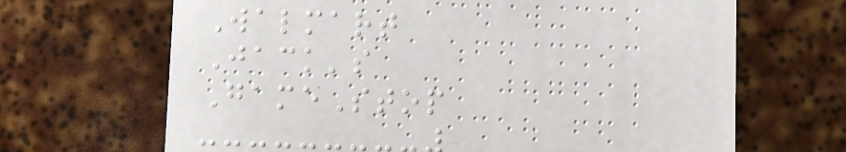Walmart
Jack's
GameStop
